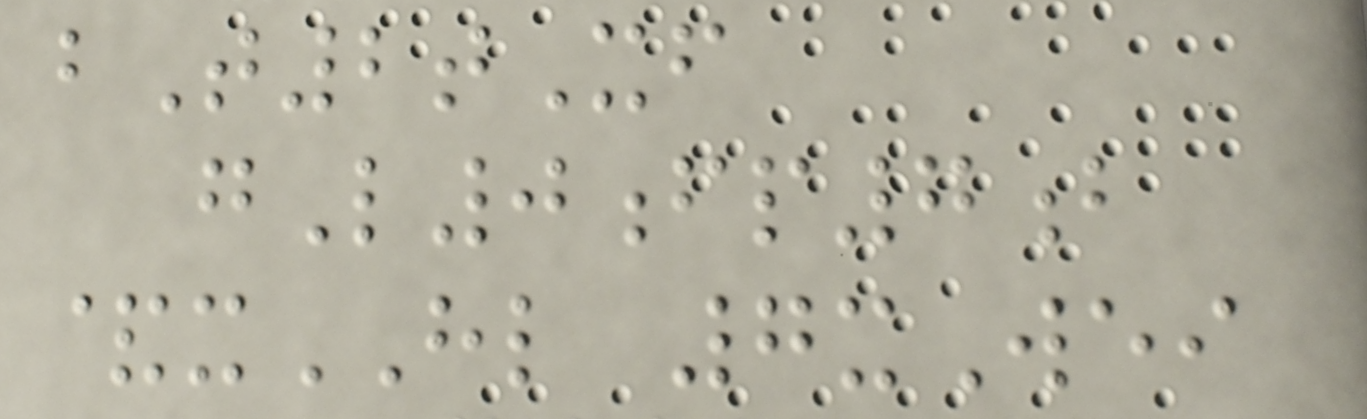bT2tXf
gL0fp7b
&xHL 7xWei
